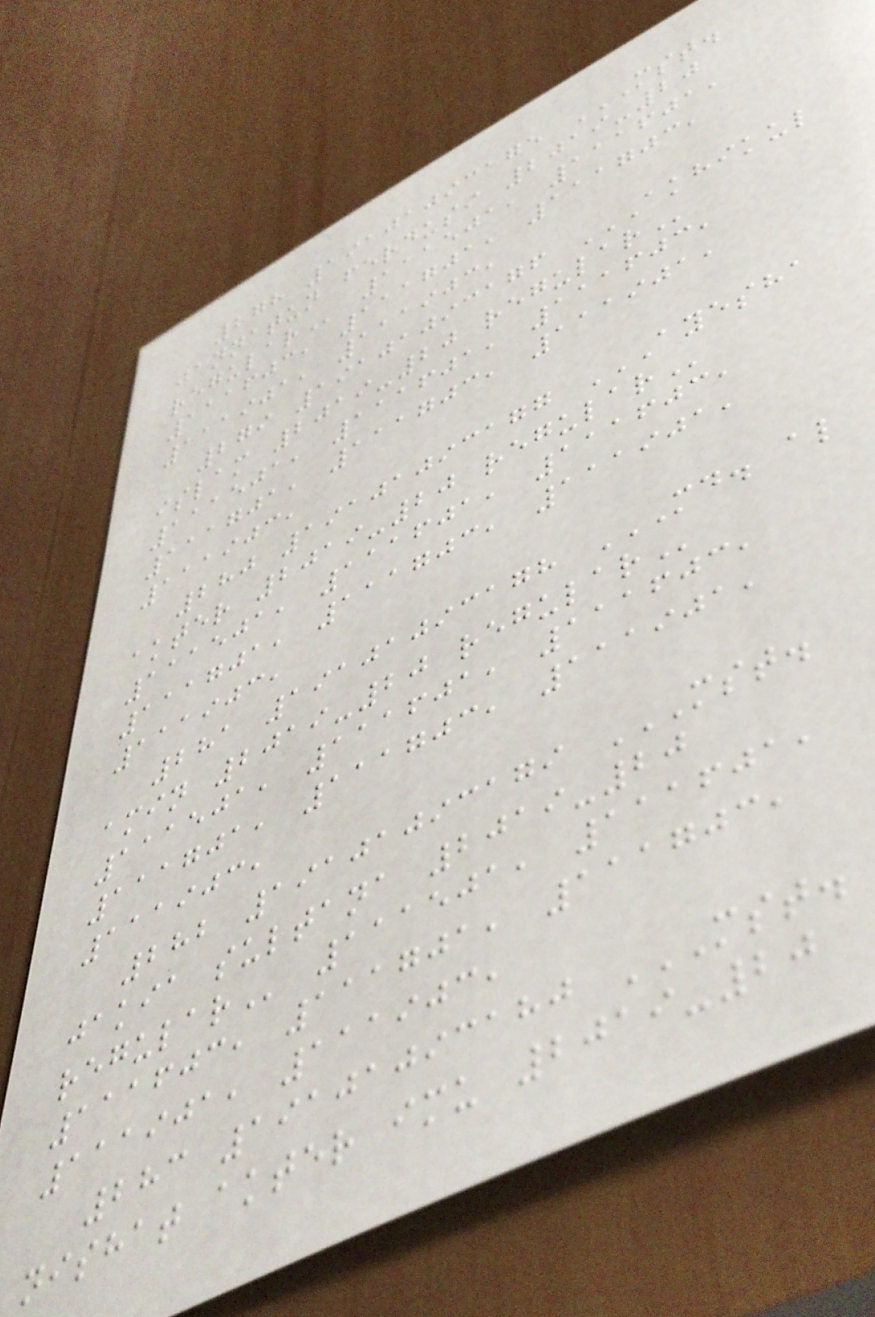278 19101093175 MST.
JANNATUN FERDUSI 2019-20
REGULAR 111501, 111601,
111603, 111701, 111703,
111901, 111903,
279 19101093176 AKHIKUL
ISLAM 2019-20 REGULAR
111501, 111601, 111603,
111701, 111703, 111901,
111903,
280 19101093177 AYESHA
AKTER 2019-20 REGULAR
111501, 111601, 111603,
111701, 111703, 111901,
111903,
281 19101093178 MD. AL
AMIN 2019-20 REGULAR
111501, 111601, 111603,
111701, 111703, 111901,
111903,
282 19101093179 MST.
JAKIA SULTANA 2019-20
REGULAR 111501, 111601,
111603, 111701, 111703,
111901, 111903,
283 19101093180 MST.
NISHAT AKTER IMU 2019-20
